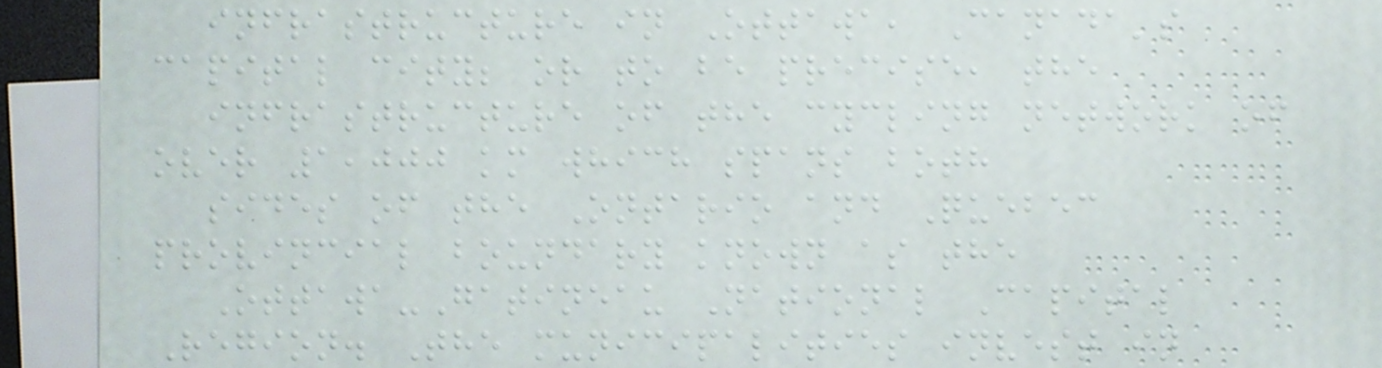infrastructure in Ottawa, Canada's
capital city; or to be precise, the
infrastructure of the cycling network of
over 1,000 km which spans both
sides of the Ontario and Quebec
provincial boundary known as the
Ottawa-Gatineau National Capital
Region. The municipalities invest in
